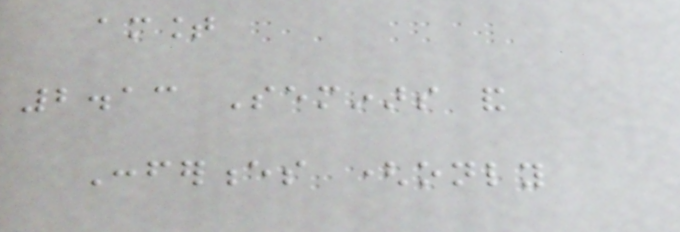amount
2.13 Seminars and
Conferences (only
